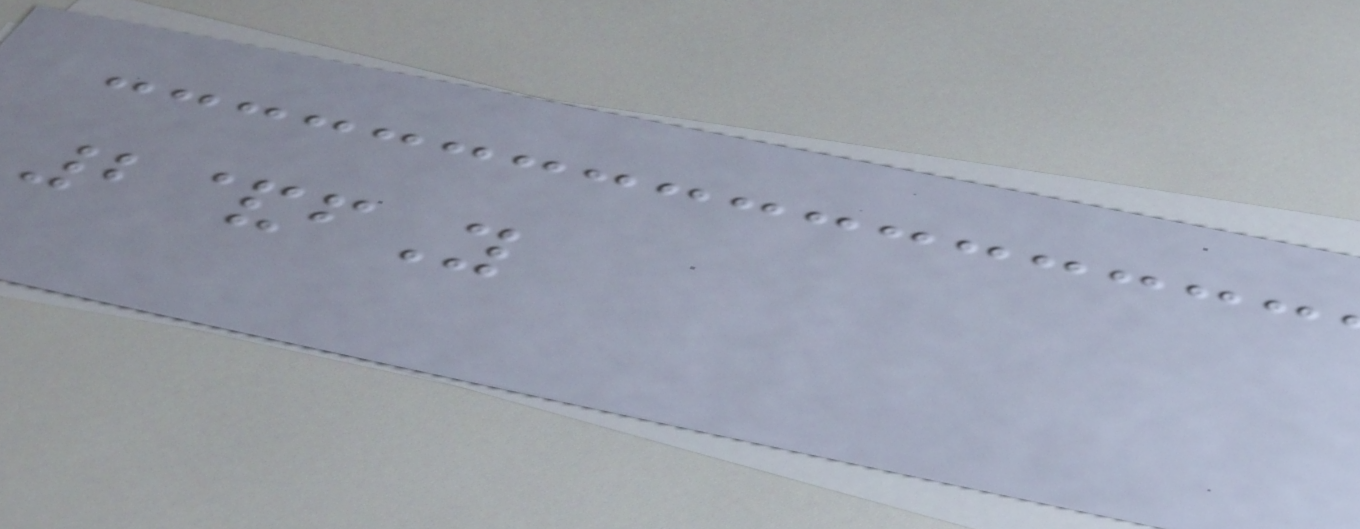2&fY
